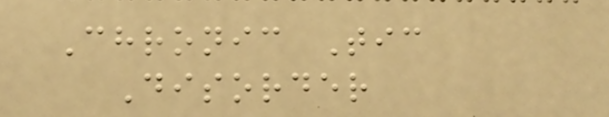Chronic Tic
Disorder
